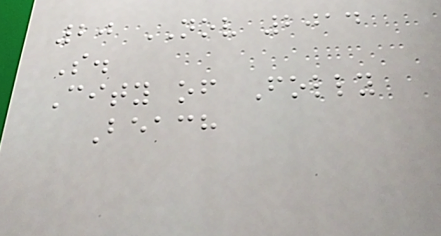20 NOV 2014
S.
City of Folly
Beach
